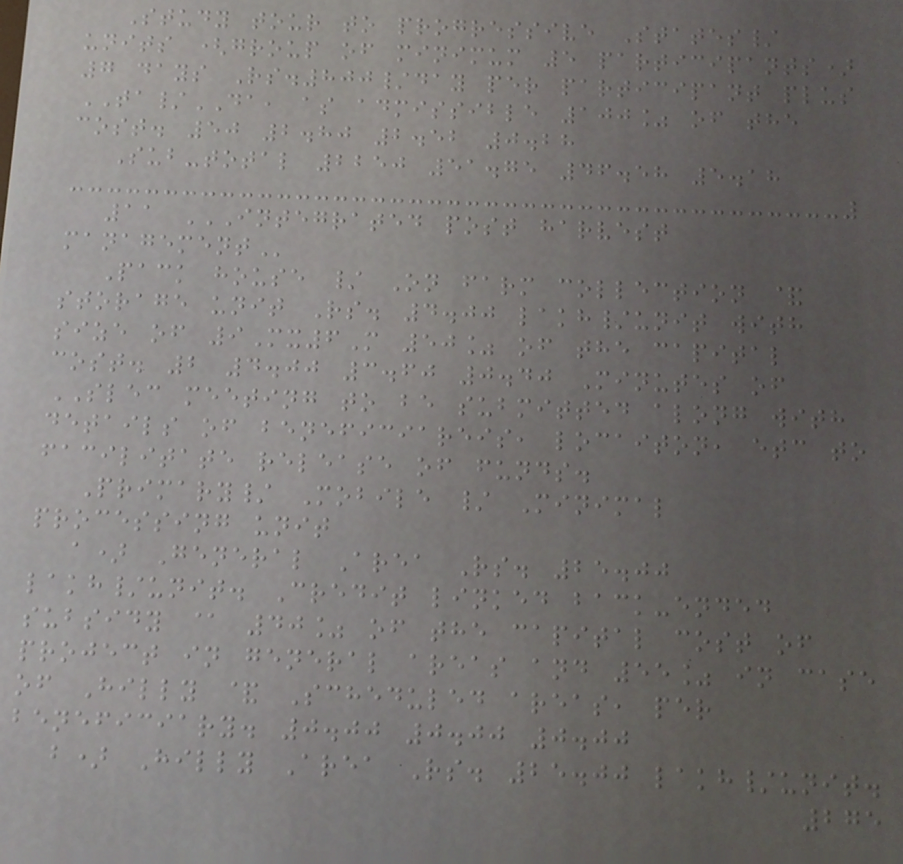Study tour to progressive States/
units (group of minimum 5 participants)
7 days Rs.800/day per participant plus
TA/DA, as admissible 100% of the
cost. 50 2.80 2.52 0.28
Sub-total 2250 51.75 46.58 5.18
11 INTEGRATED POST HARVEST
MANAGEMENT
Pack house / On farm collection &
storage unit Rs. 4.00 lakh/unit with
size of 9Mx6M 50% of the capital
cost. 2 4.00 3.60 0.40 Minutes of
SLEC meeting to be submitted along with
details of beneficiareis, locaiton, etc to
facilitate release of funds.
Primary/ Mobile / Minimal
processing unit
a) General Area Rs. 25.00
lakh/unit. Credit linked back-ended
subsidy @ 40% of the capital cost of
project in general areas and 55% in case
of Hilly & Scheduled areas, per
beneficiary. 0.00 0.00 0.00
b) Hilly Area Rs. 25.00 lakh/unit.
275
